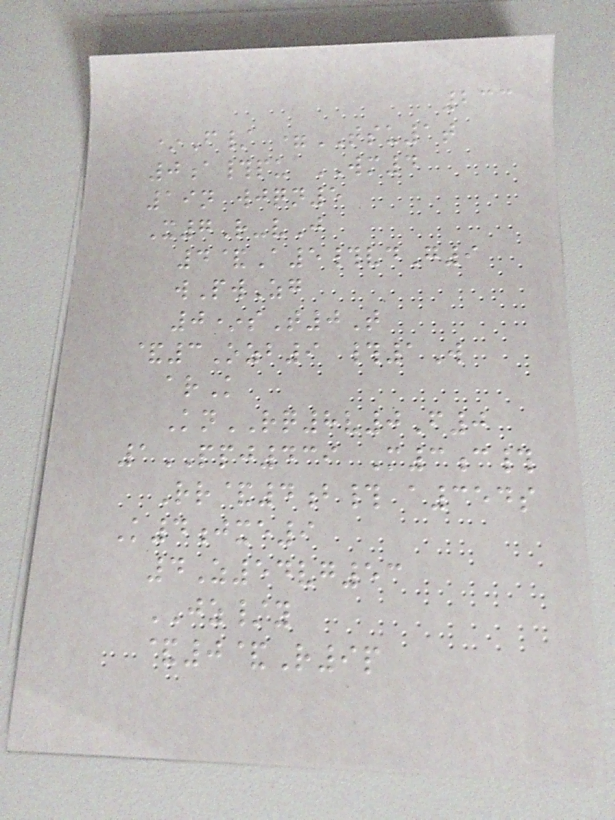233
*F/ =TSU1t
0a#pu WM4
19n wjqn5
X7R-vJ
4&A5#vdG9
wPwZg
0*sT0T
&3Ozb9 #1W
arK
KnRQ8v0F0
1PPJ439 M3c#
Rr&4b# a354s
K4jxe9
4Z54vg53
JZ/y
&0&R9p
